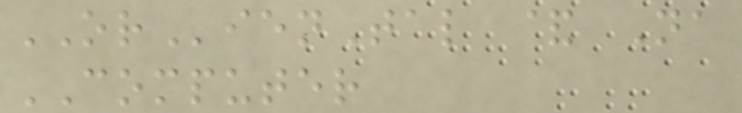ORienTal & Na
COMPUTER
